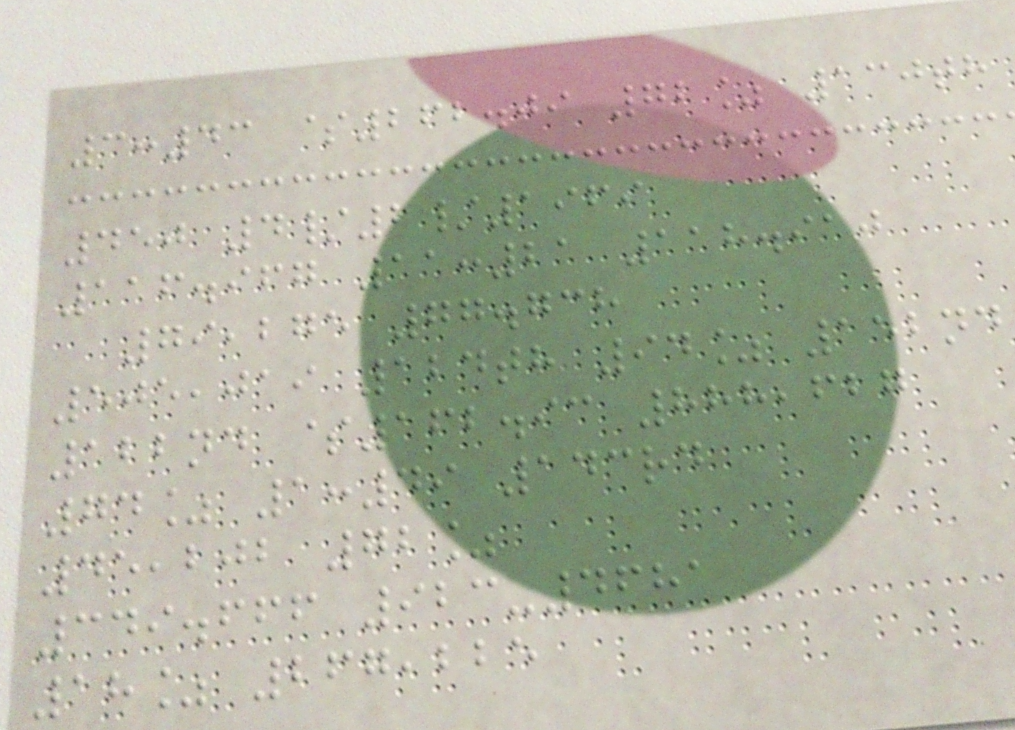3:43 $262.09 72% 130th
450 4/2/1969
116.967 11:21 118.910
79,275 77.738
505,019 124th 94% 152nd
122nd $162.93 888,627
74% 1:49 143rd
45,202 72%
349.666 923-4681
18% 267,225
